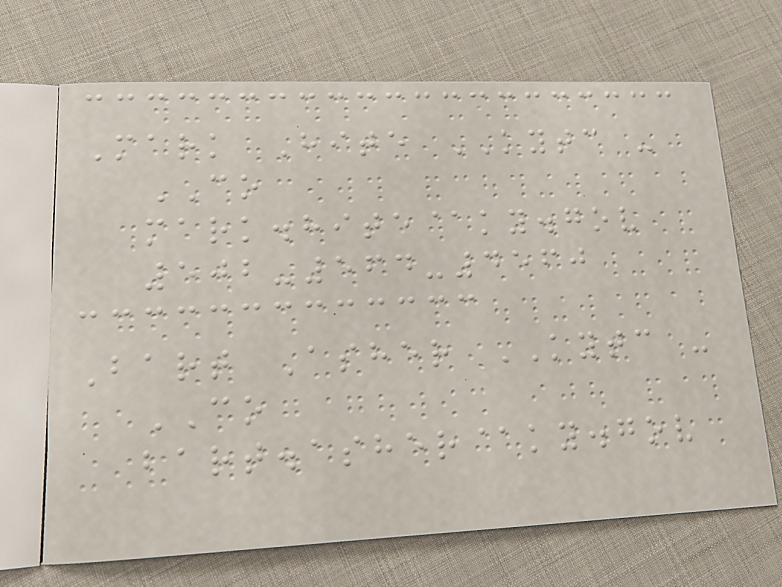Mark Hite KYTC -
CO
mark.hite@ky.gov
502-564-4560
Bart Asher KYTC -
CO
bart.asher@ky.gov
